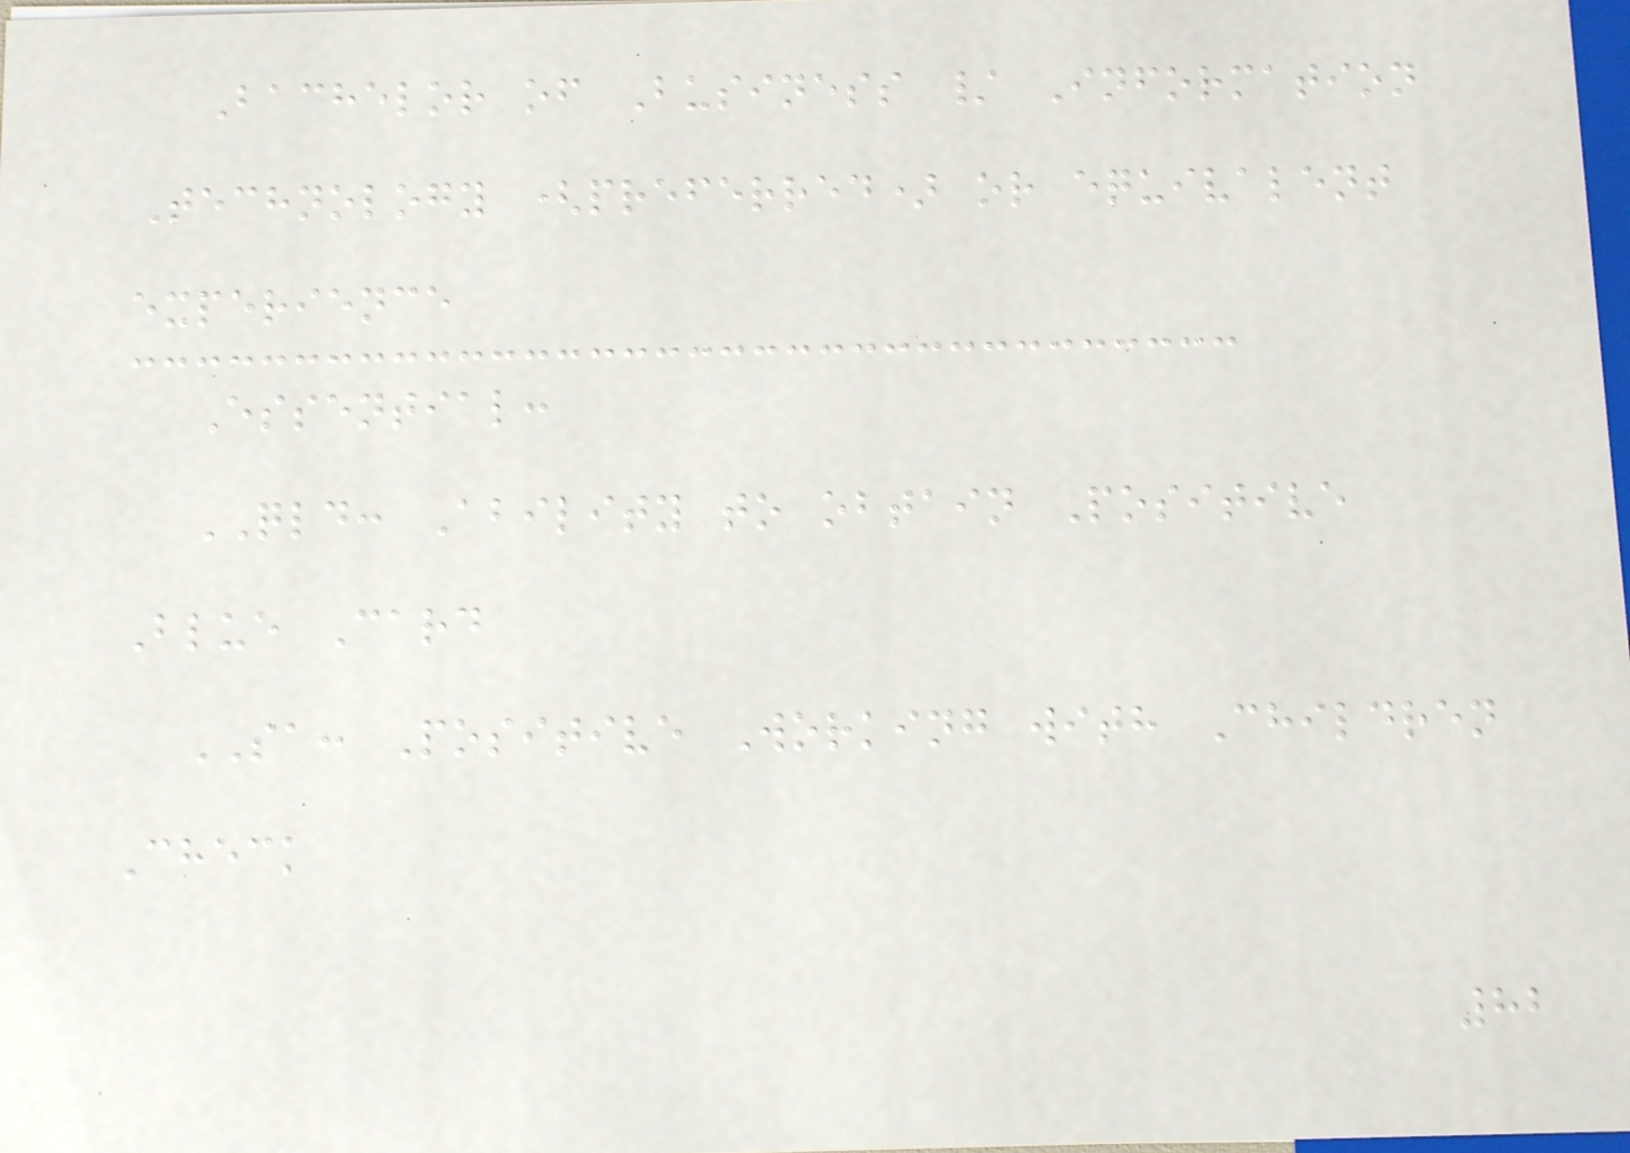Bachelor of Business / Information
Technology (preferred) or equivalent
experience
Essential:
QLD: Ability to obtain Positive
Blue Card
SA: Positive Working with Children
Check
82
